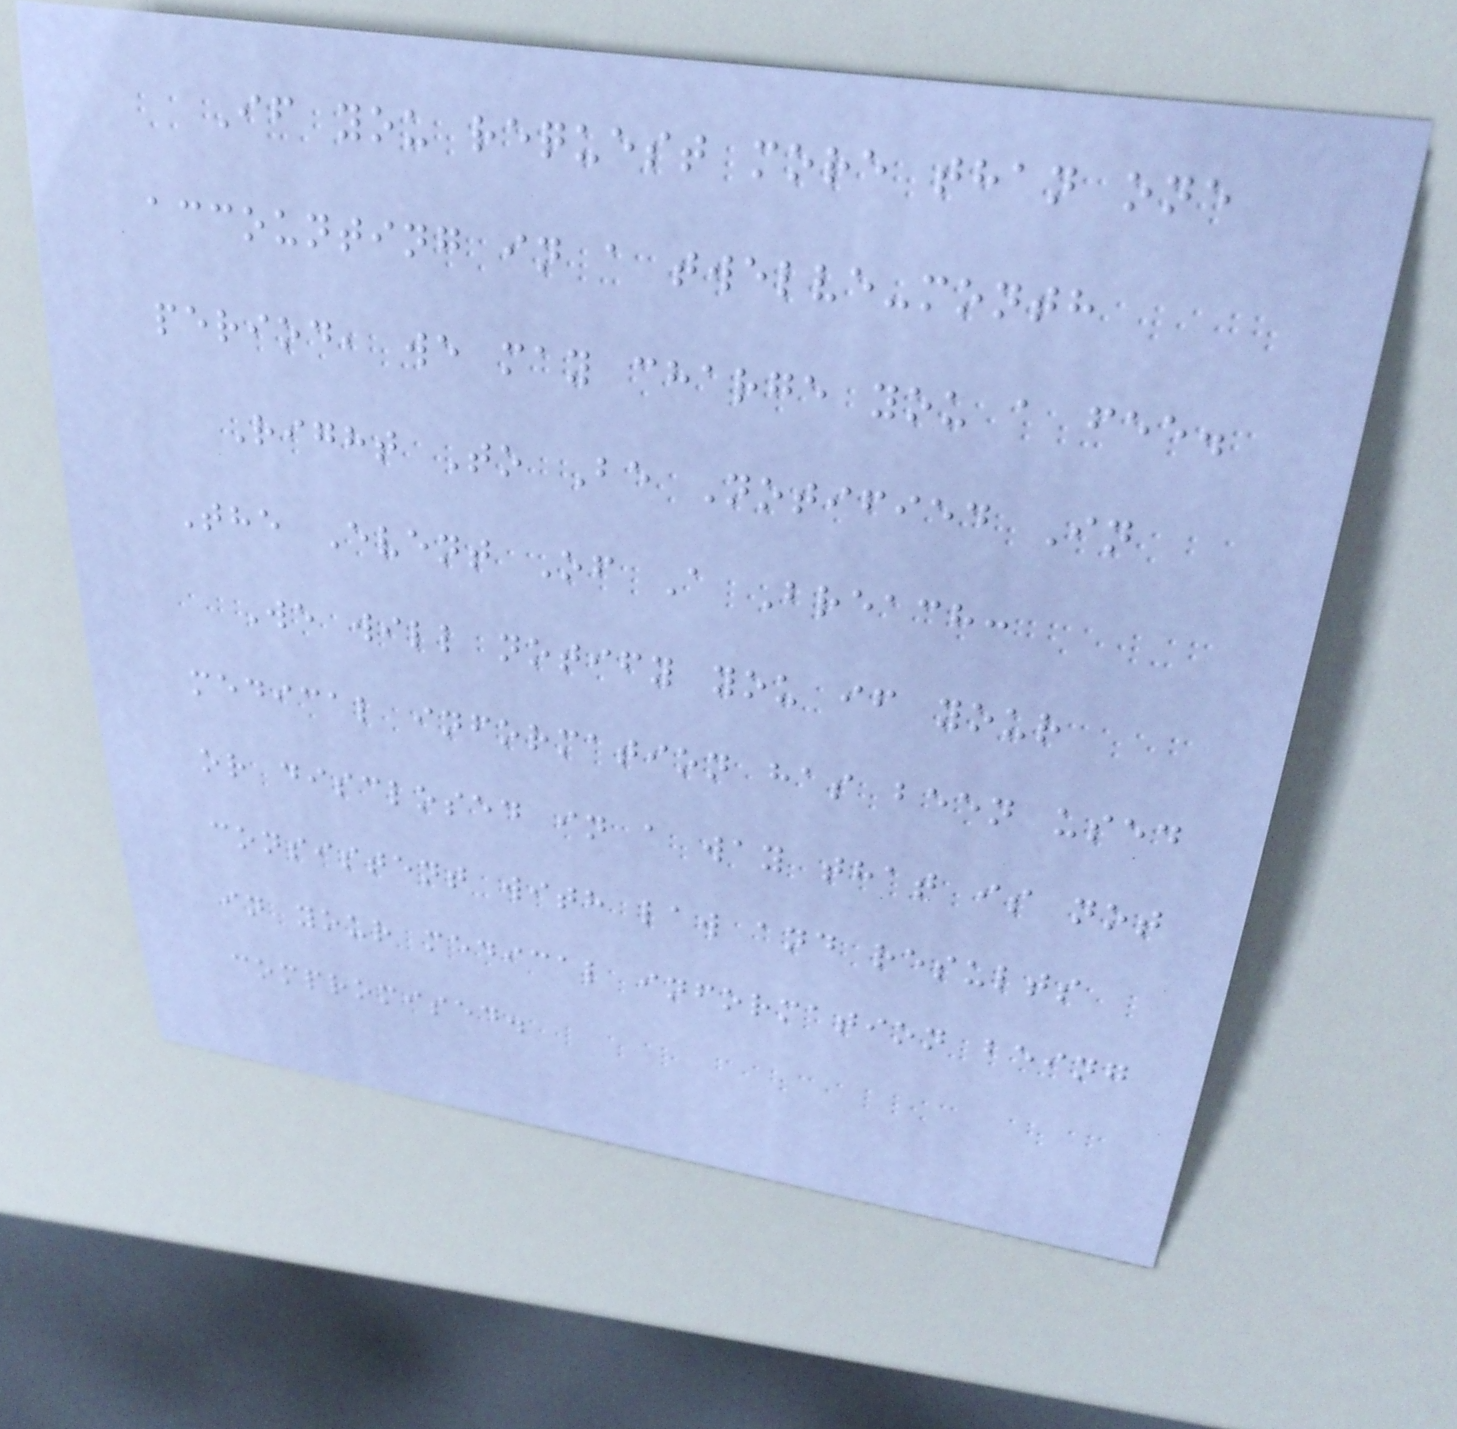If you request more than one
accounting in a twelve-month
period, we may charge you a fee.
Right To Be Notified In
The Event Of A Breach:
We will notify you if your
medical information has been used
or disclosed in a way that is not
consistent with law and results
in your medical information being
compromised.
